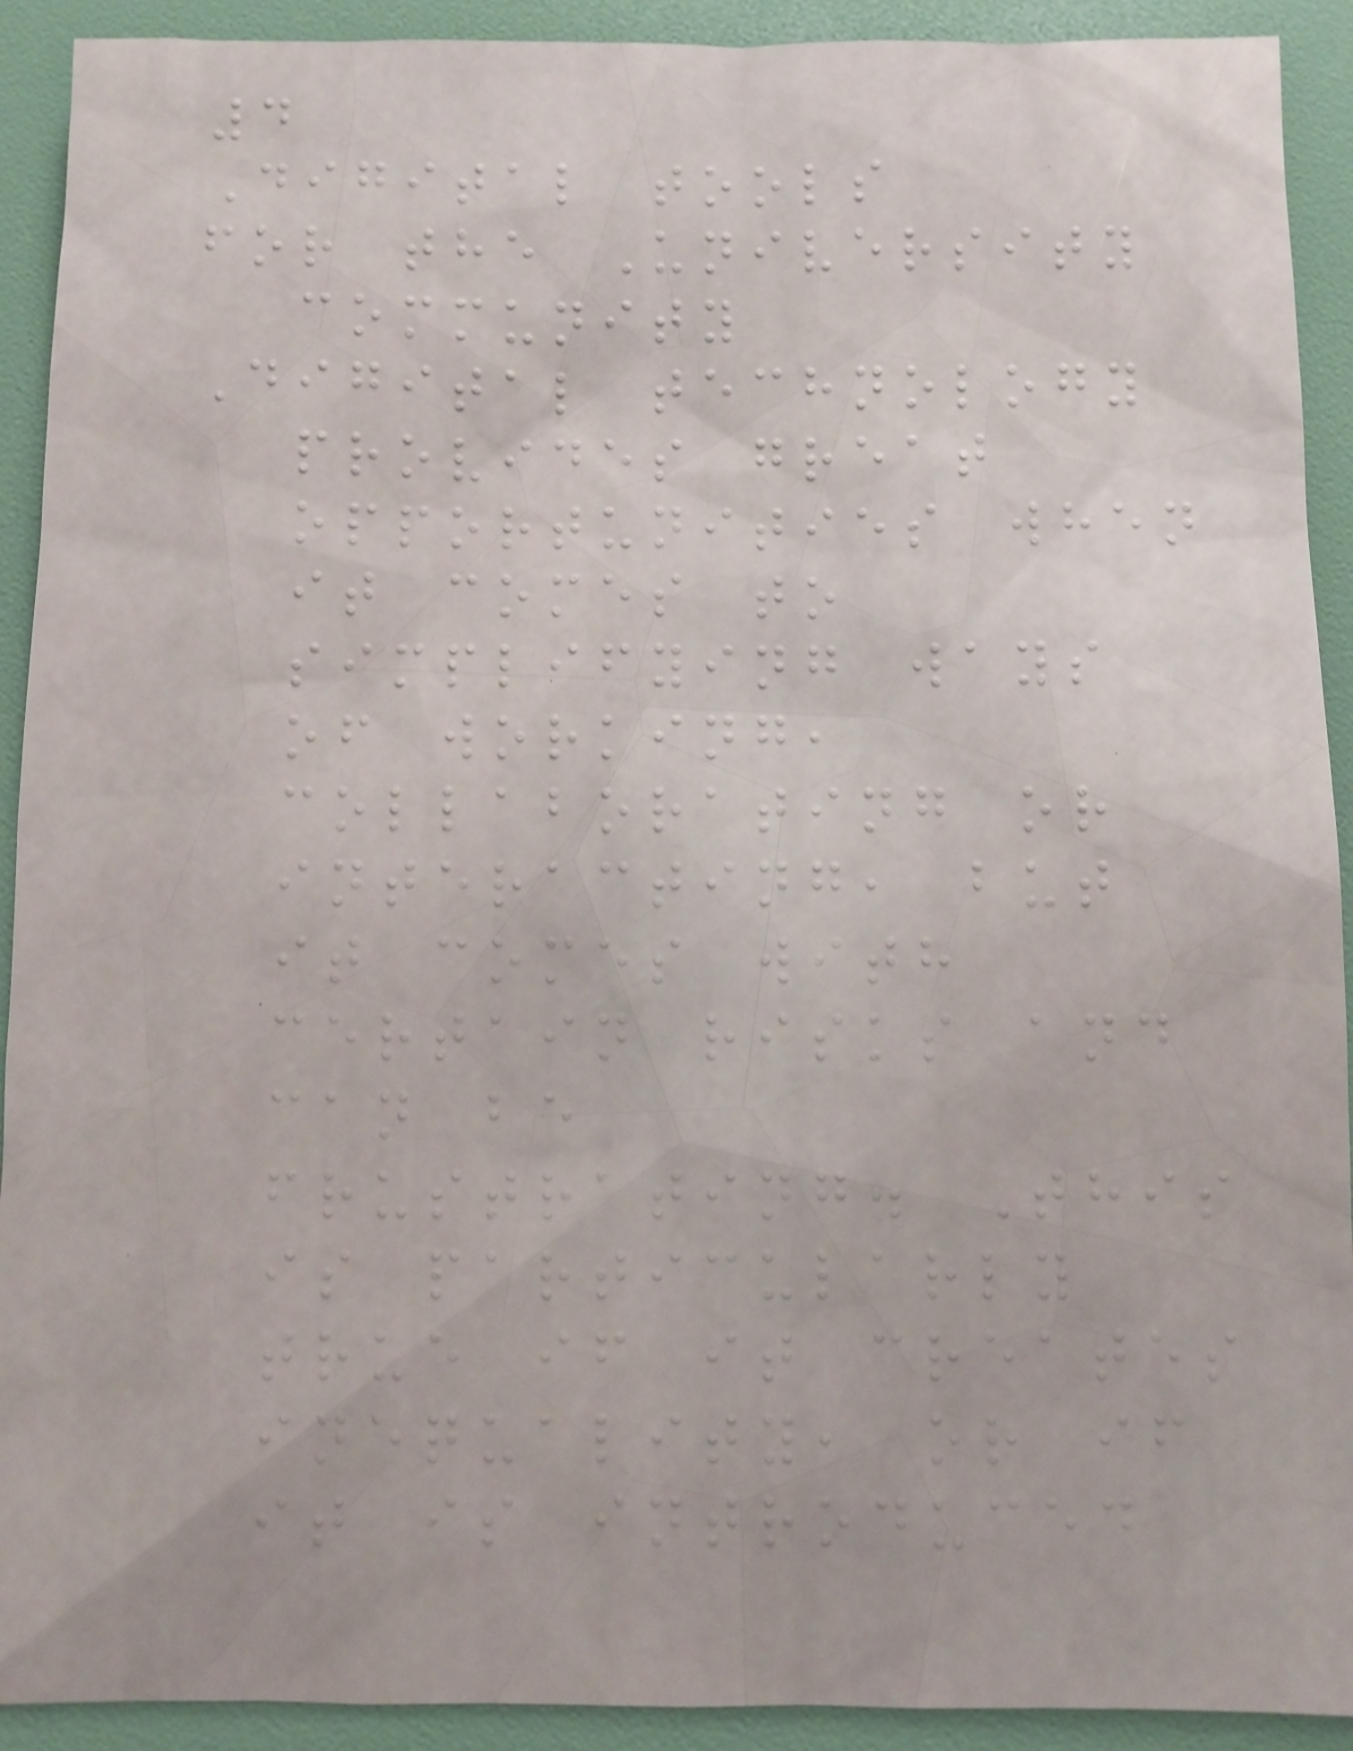4
Digital tools
for the University
community
Digital technology
provides great
opportunities when
it comes to
simplifying ways
of working,
collaborating or
interacting, but
it comes with
certain risks and
can be
frustrating. This
is particularly
true if it creates
inequality, or if
it is introduced
